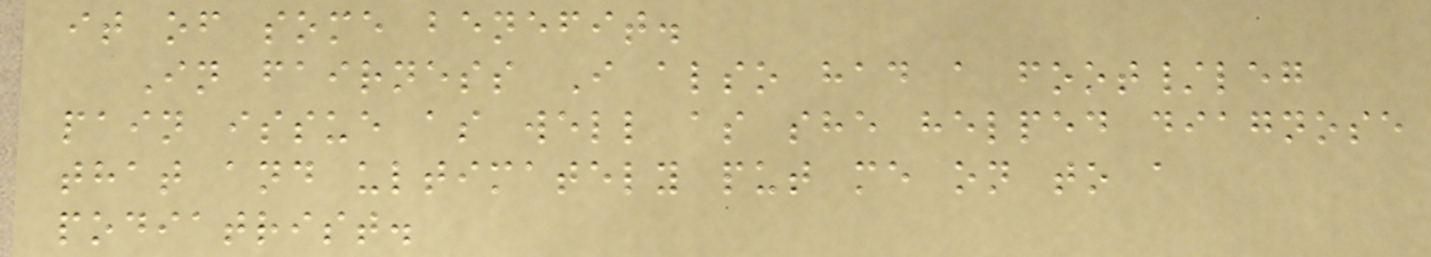it of some benefit.
In fairness I also had a foot/leg
pain issue as well as she helped diagnose
that and ultimately put me on to a
podiatrist.
